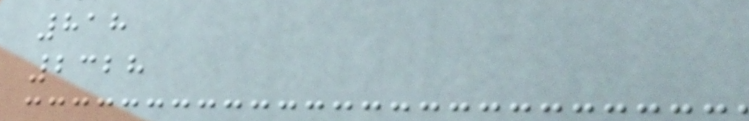818
2328
